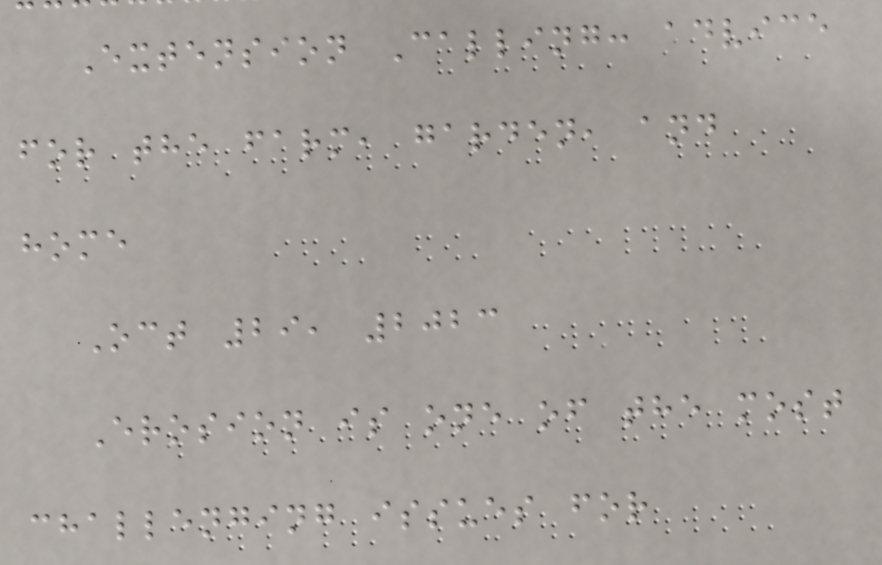Extension Calling: advice
for the farm, garden, and
home
Oct 29, 2023
Erosion is one of the most
challenging issues for
